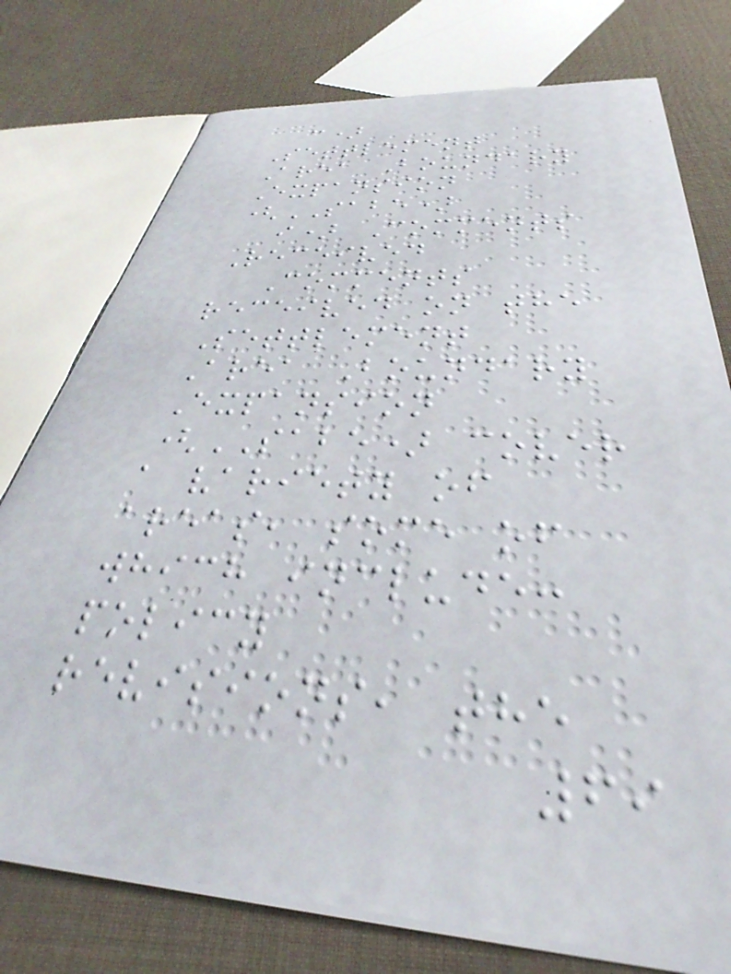c)
Settlement
Area Boundary
Expansion
(SABE)
i) Comments
Received
Comments
received on the
Settlement
Area Boundary
Expansion
(SABE) cover
a variety of
areas, some of
which include:
policy
revisions, the
69
